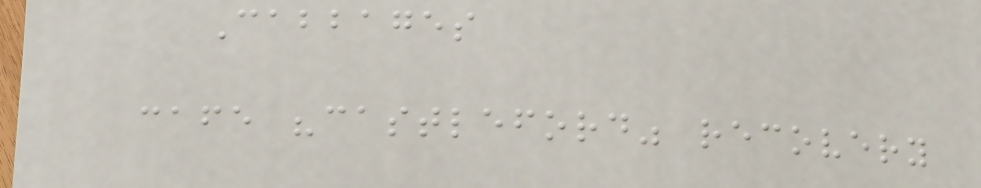Cabbages
cafe "castleford" recovery
